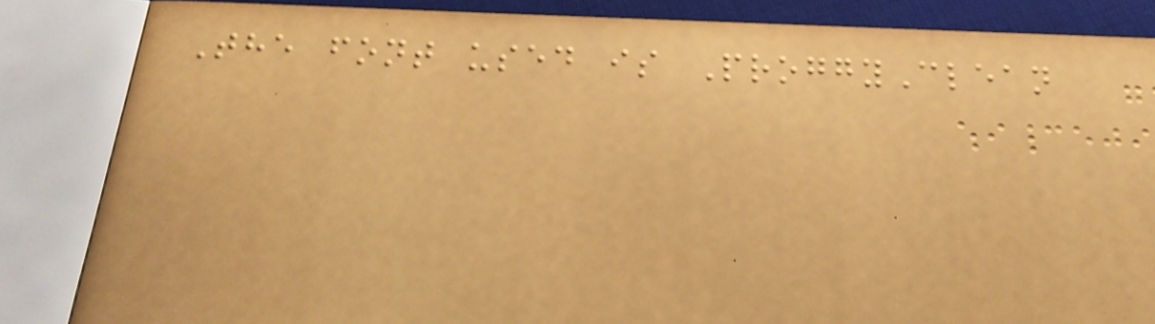The font used is ProggyClean
